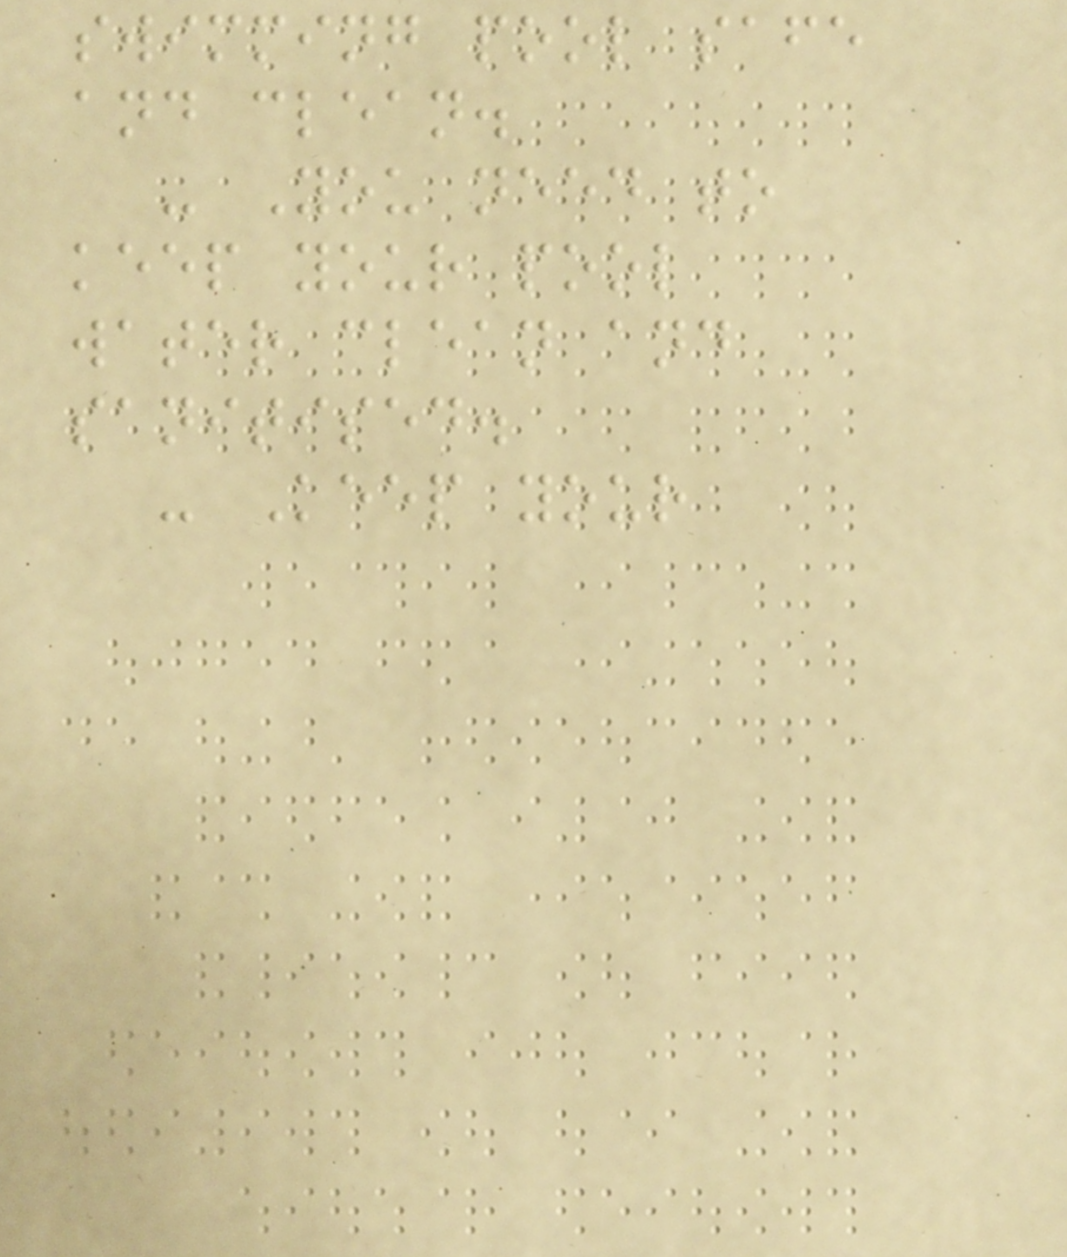swimming pool safe
and clean.
- You need to
keep your pool
water clean and
sanitised.
- Keep your
